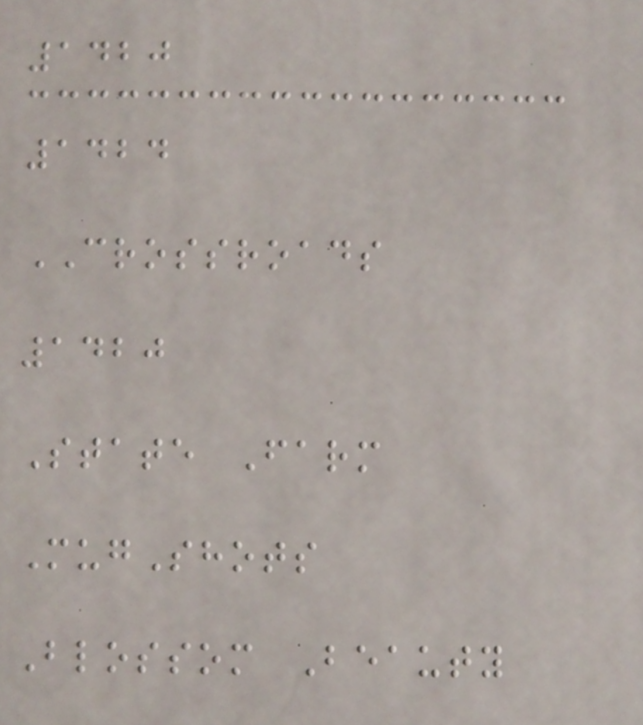1420
1424
CROSSROADS
1420
State Farm
MugShots
Blossom Beauty
